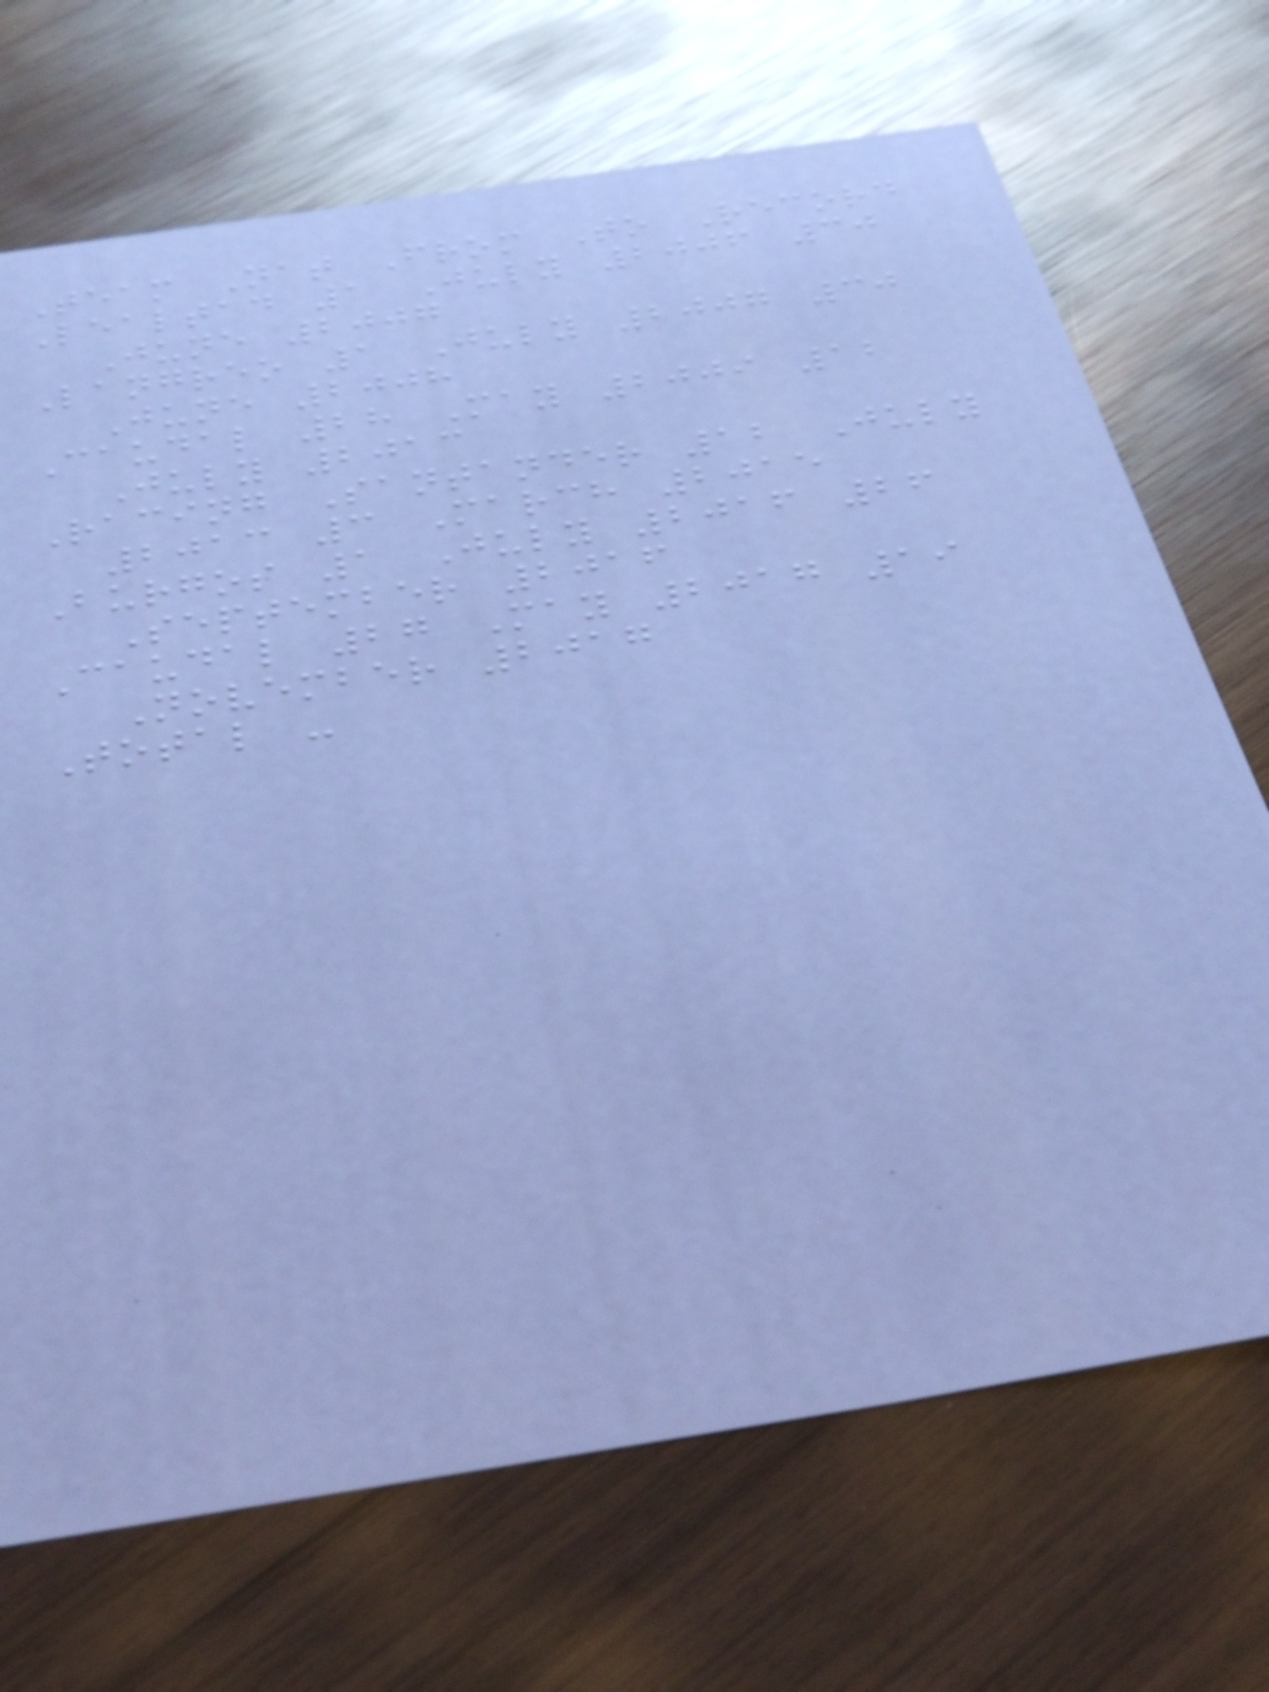Team Nat From To Record
Lealtad 1 July 2006 30
June 2007
Langreo 1 July 2007 30
June 2008
Caudal 28 May 2009 12
July 2013
Racing Santander 12 July
2013 3 March 2015
Burgos 1 July 2016 26
September 2016
Caudal 27 May 2017 19
November 2017
Total -
